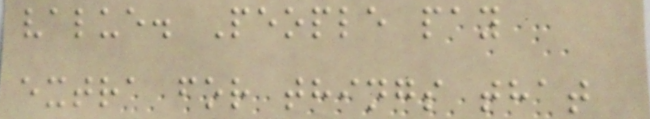value. People pay
extra for things that
